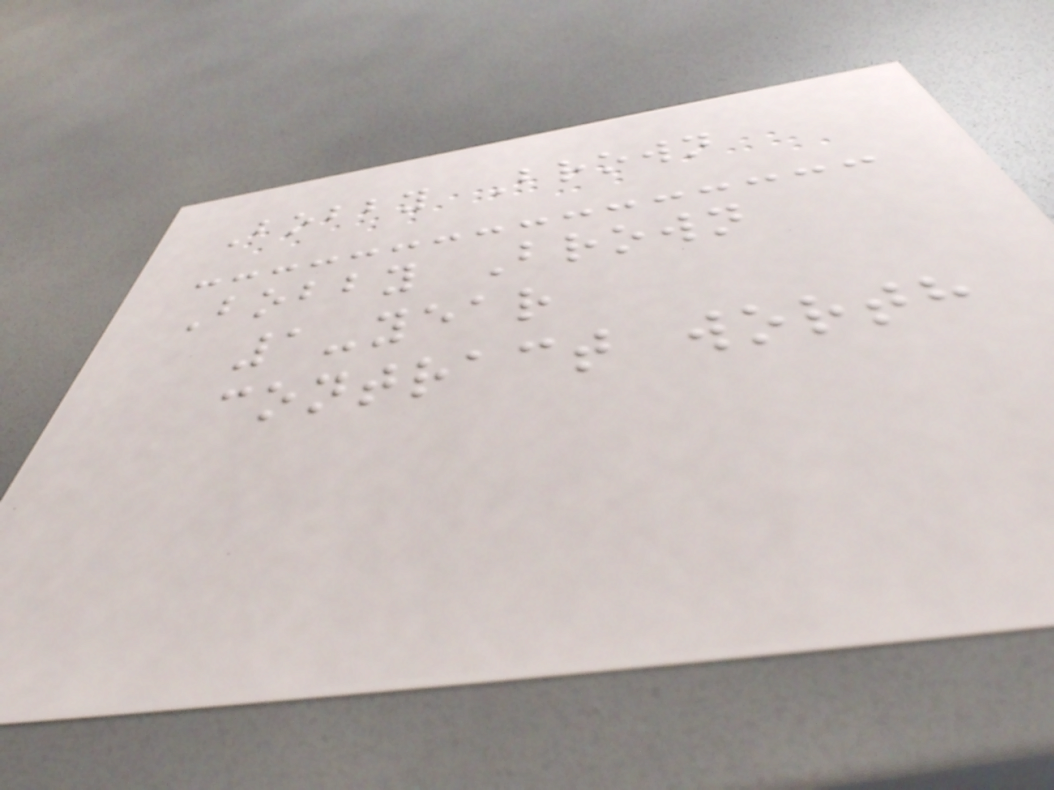Bobby Brown
Bobby Brown
1-year
contract worth
